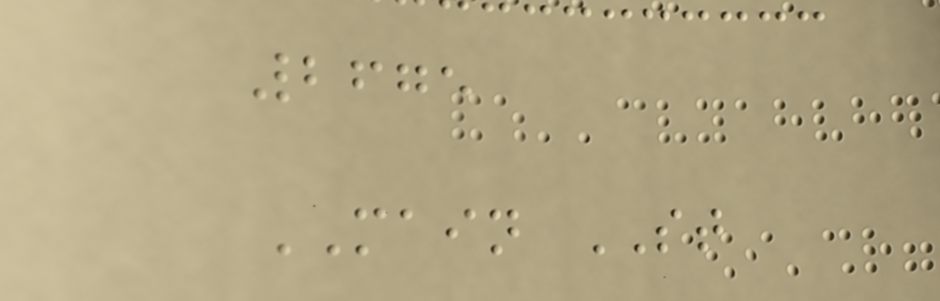2675
MAIN ST
